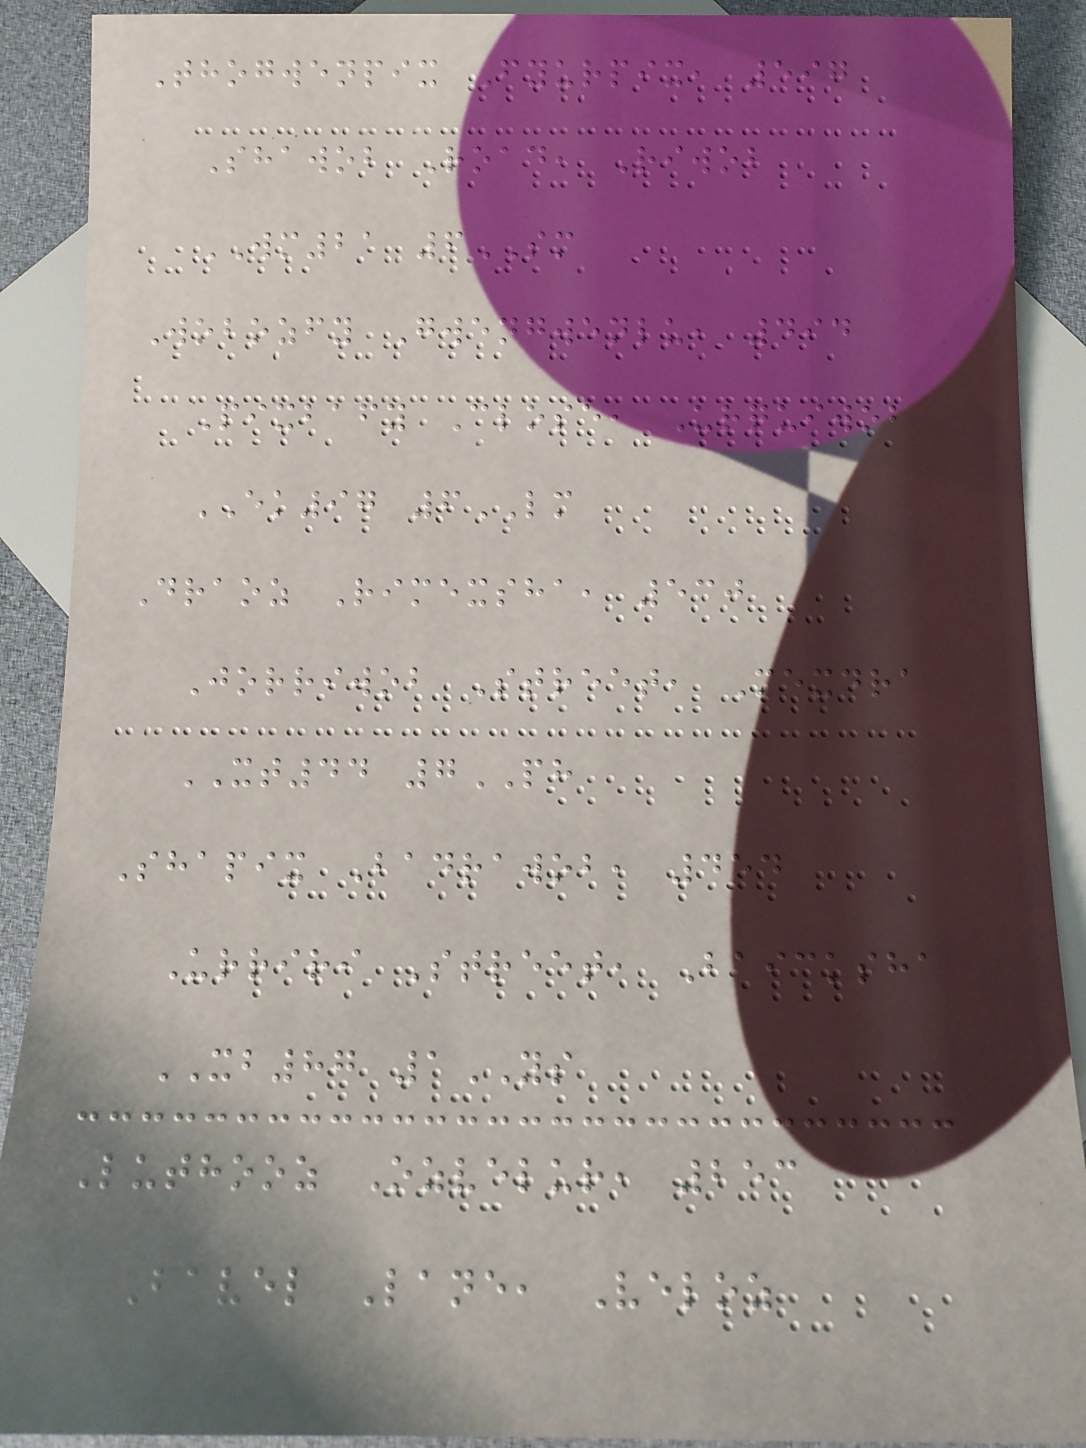Thogwenpix Fyurpix, 597
Shawob Road, Riwob
WM21 6SM
Wobozfy Gwengwenlu, 494
Pixbafy Close, Urquiwob
EK97 6LM
Draoz Rimexsha, 530
Jorriwob Street, Mexdra
XT44 7PH
Shapix Badrawob, 454
Urriri Street, Baicksha
XB87 1YS
Luthooz Ozvelur, 253
Bavel Lane, Veloz
